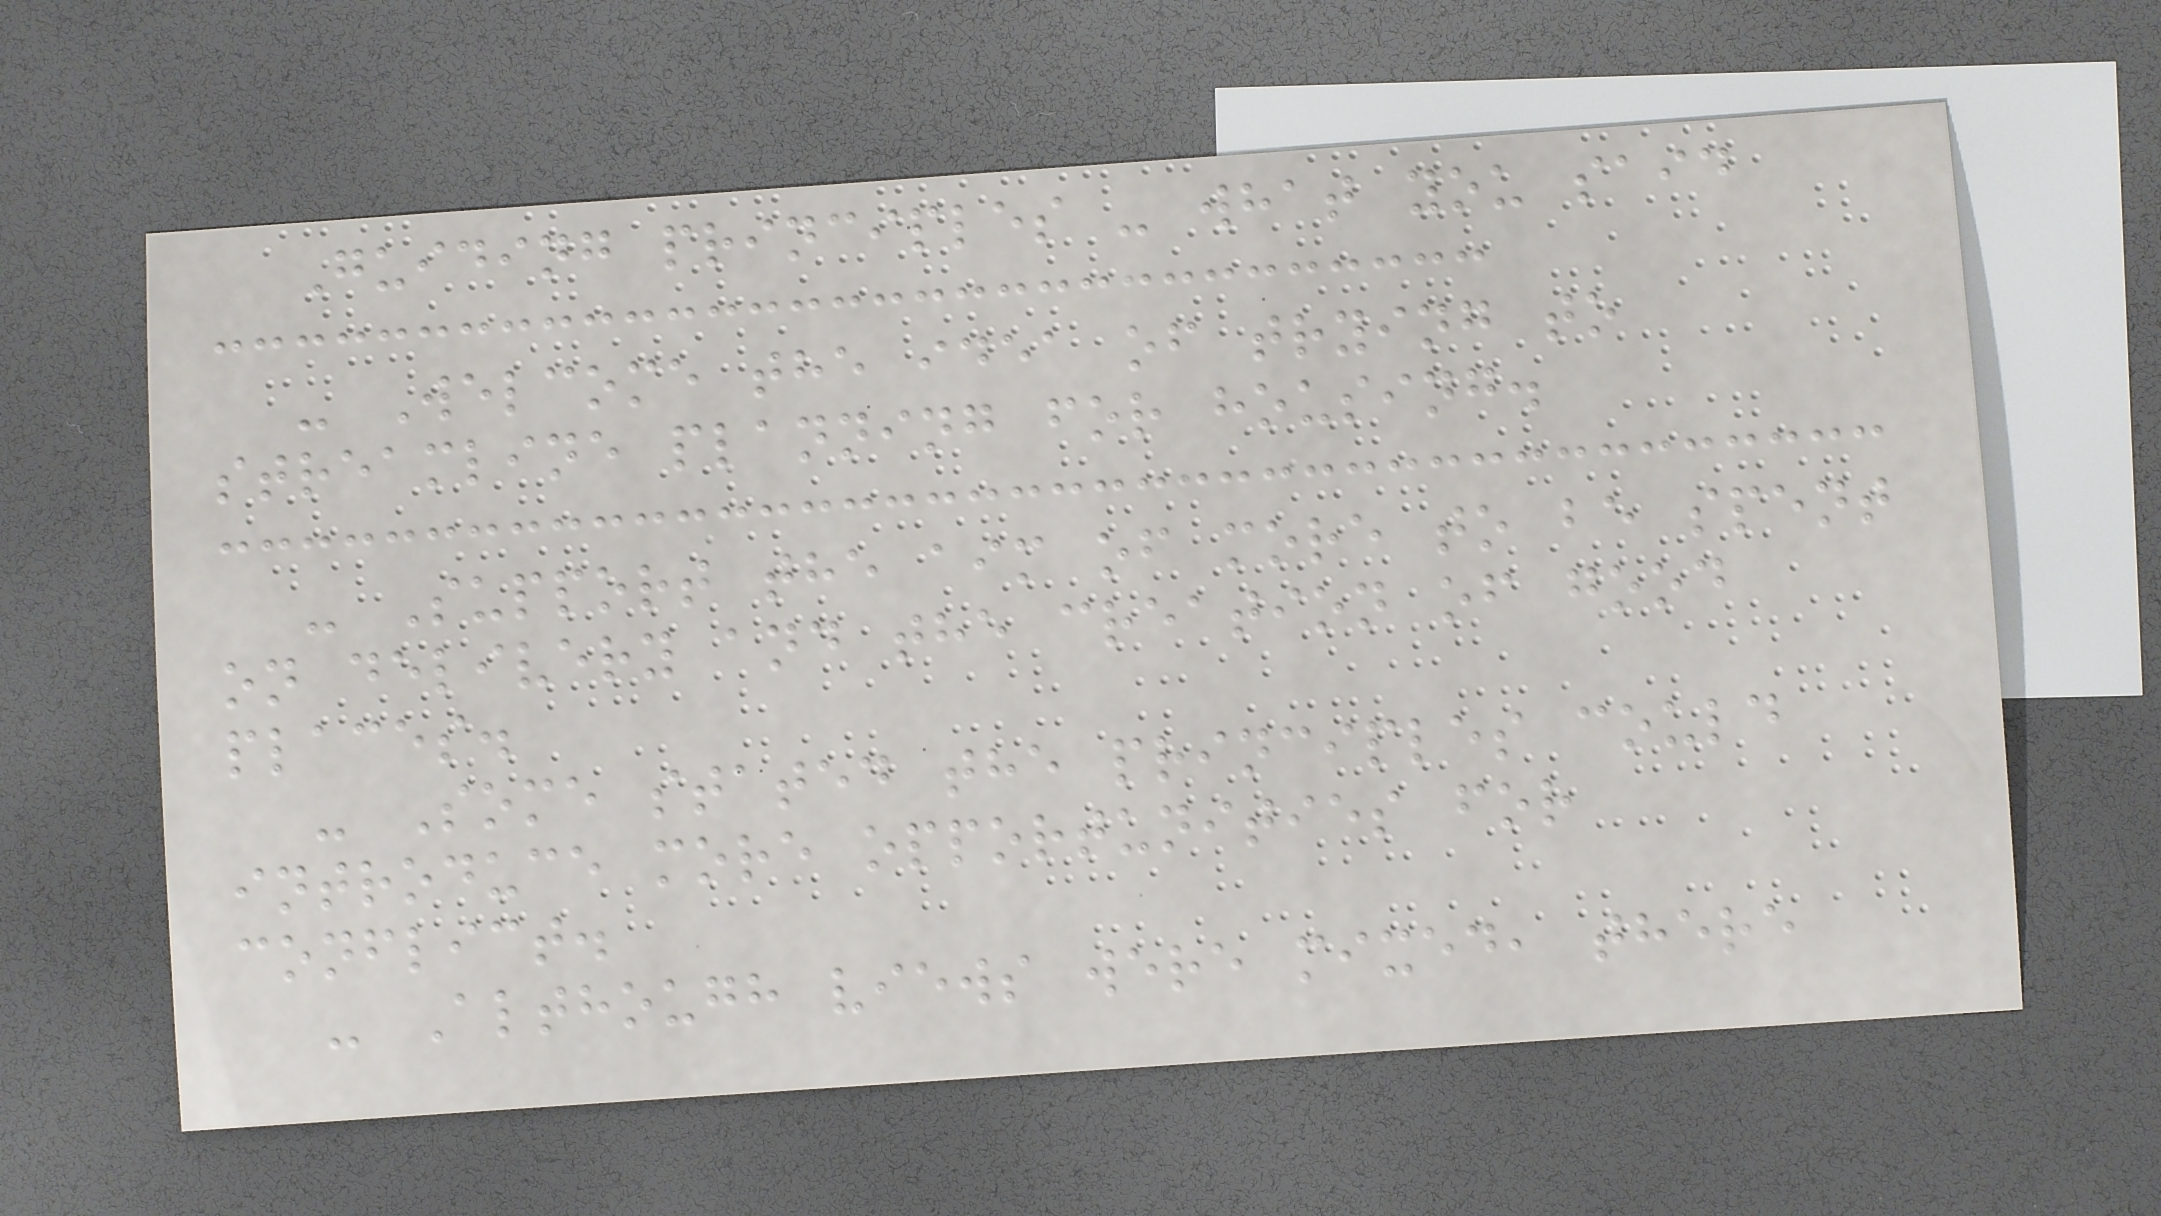Guiding principles - what you said
- Welcome the idea of trying to
streamline planning for housing.
- Support the aim of more to be spent
on delivery and the creation of good
places.
- Some stated the principles could
introduce more opportunities for
conflict.
- Although views were mixed, there
